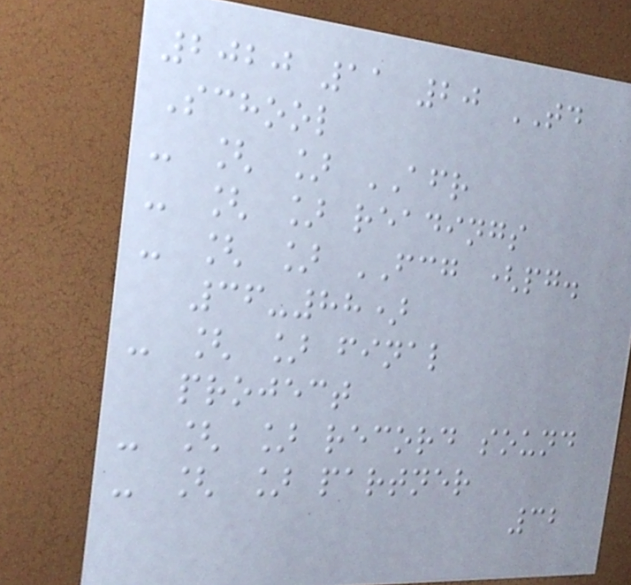2020 11 20 TD
School
- [ ] AFR
- [ ] readings
- [ ] FCG (pg.
36-88)
- [ ] final
project
- [ ] record sound
- [ ] partner
32
